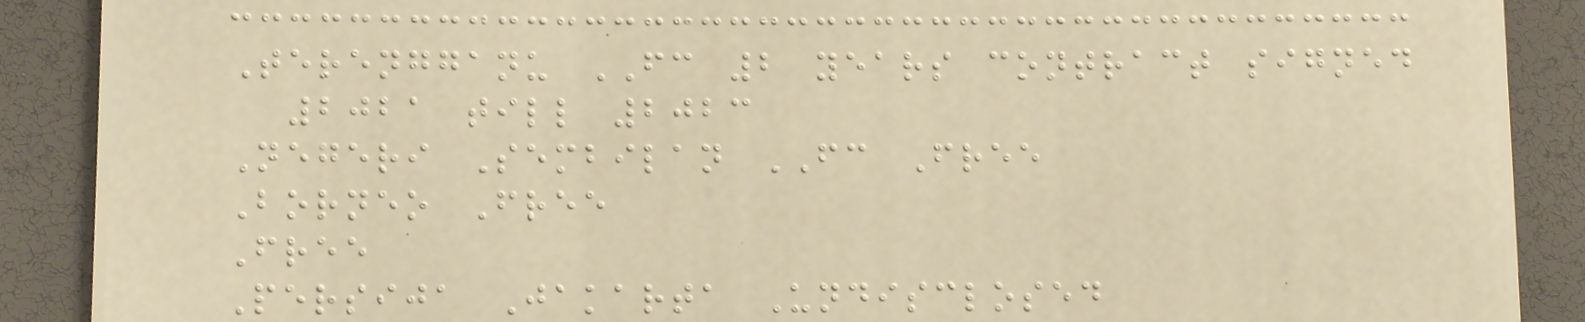Terengganu FC 2 years contract signed
2021 till 2023
Negeri Sembilan FC Free
Borneo Free
Free
Persija Jakarta Undisclosed
